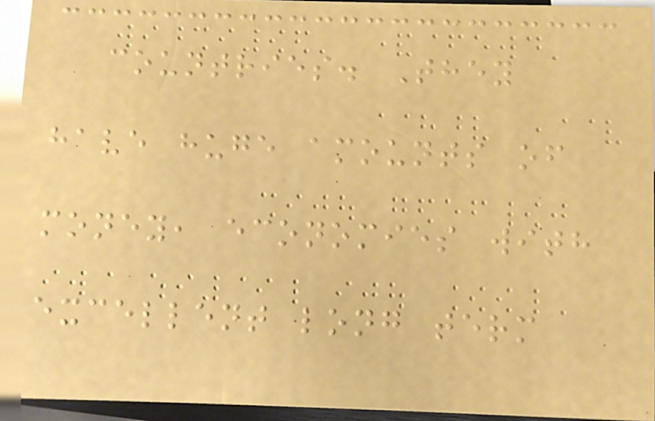countries. They
have huge amounts of
money, economies with
excellent long term
